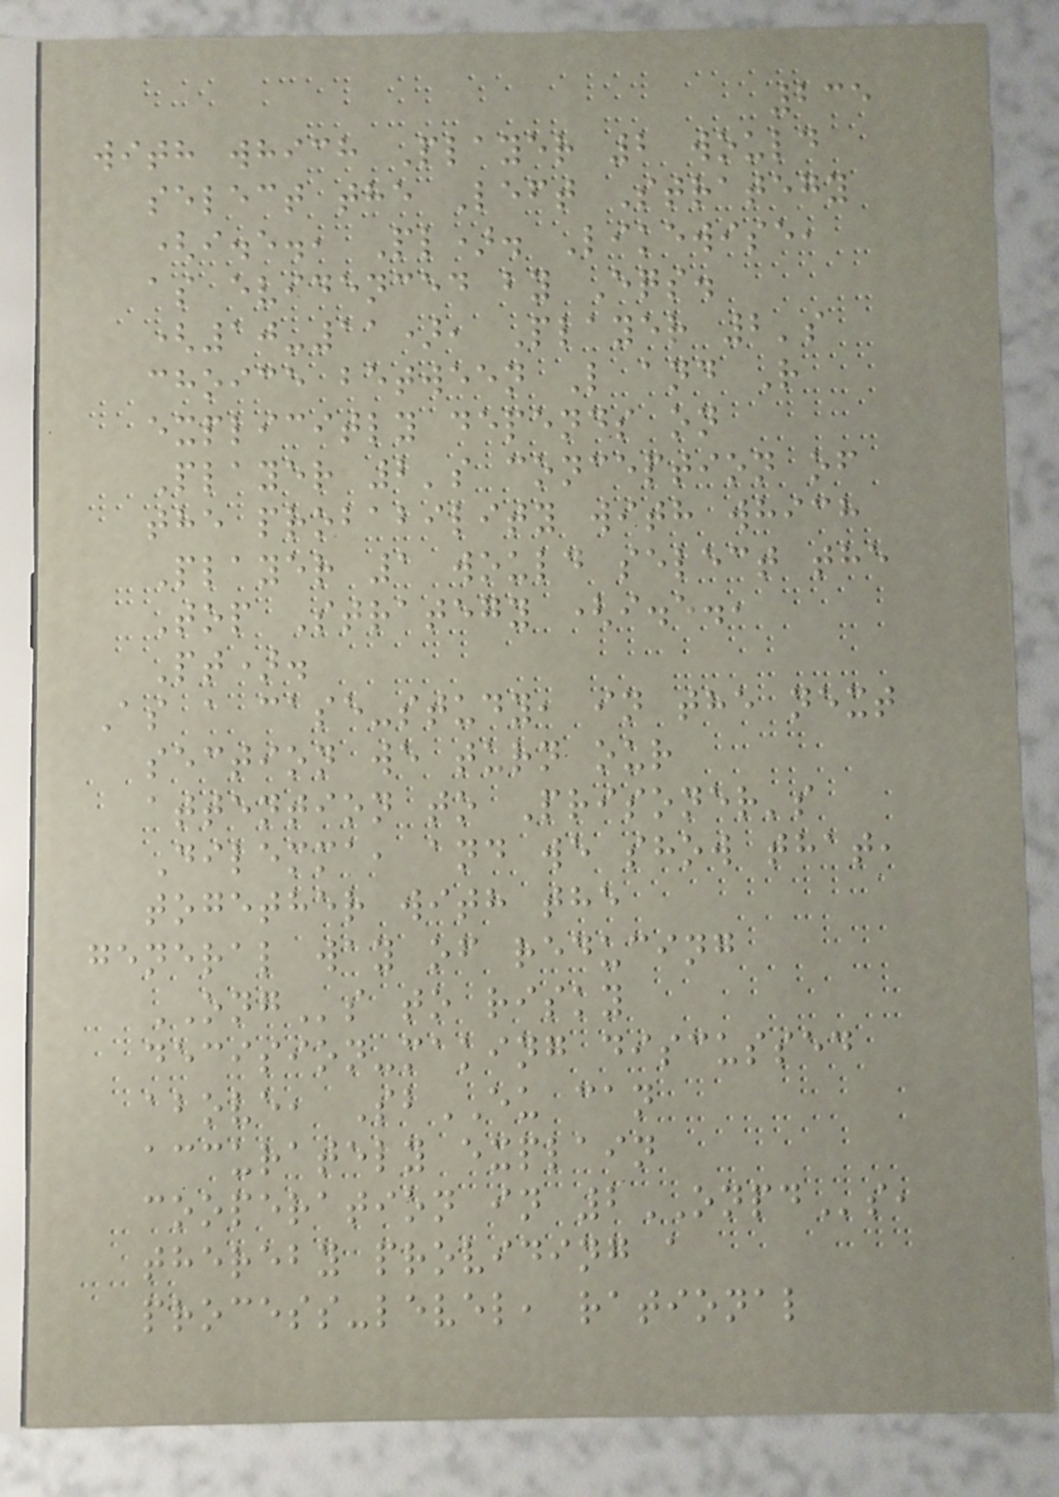235
with which Player 2 would
select the Left Strategy
(i.e., Pl). Likewise,
as evidenced by Eqs.
(10-11), Player 2's
choice between L and R
explicitly depends on
Player 2's conception of
the probability with which
Player 1 would select the
Top Strategy (i.e.,
Pt).
As a case-study, in the next
section we turn our
attention to Prisoner's
Dilemma, and we show that,
together with the
general way of reducing
ONGs to risky
decision-making discussed
above, SbEU can
accurately explain
cooperation in 2ONPDs,
thereby providing a
process-level, rational
